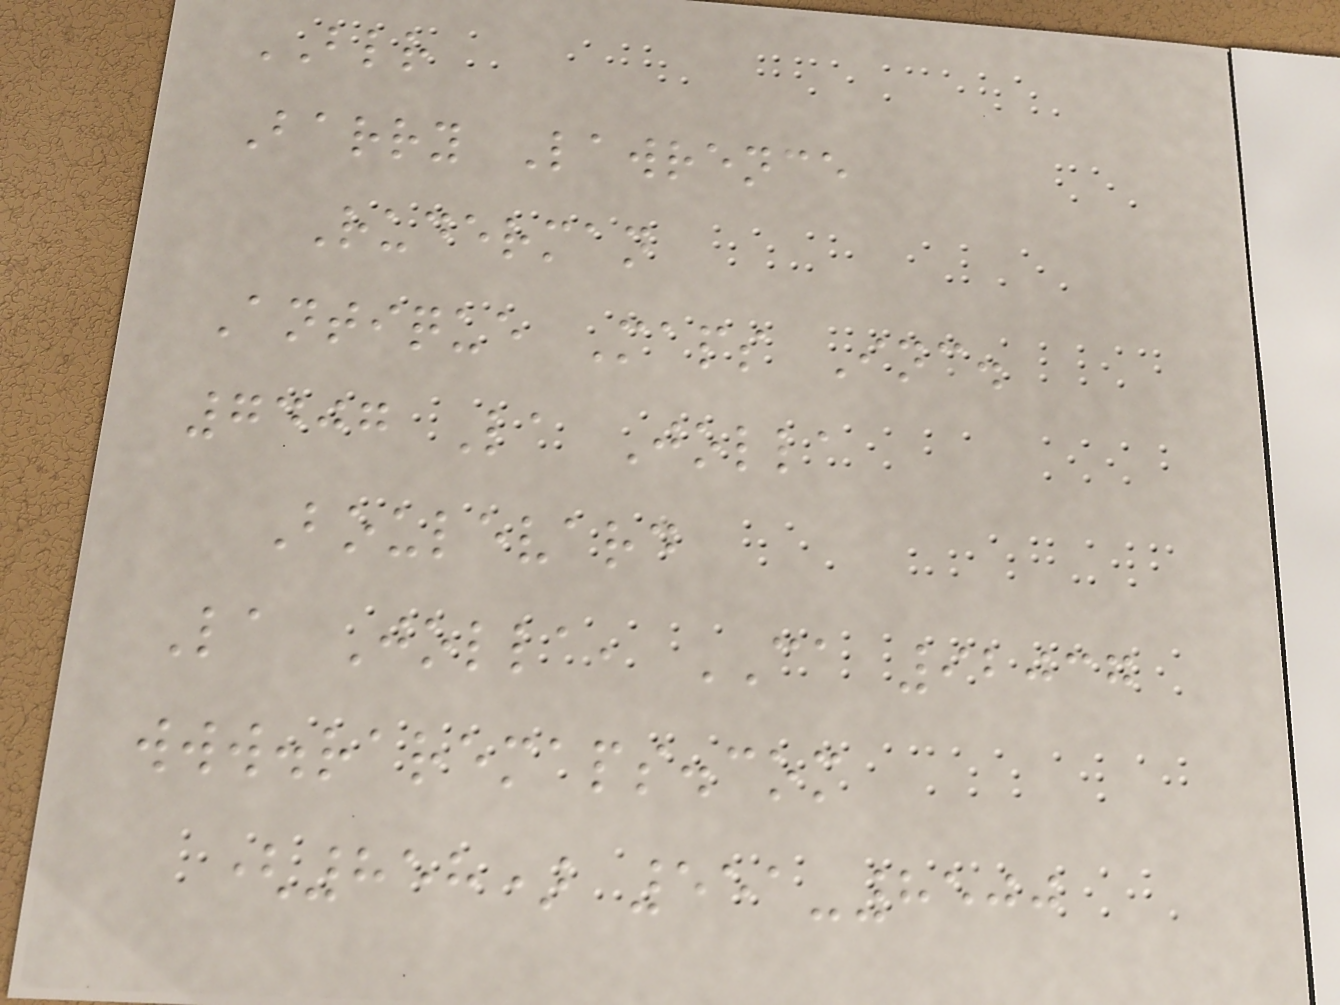BLR
Barry Lawrence
Ruderman
Antique Maps Inc.
7407 La Jolla
Boulevard
La Jolla, CA 92037
www.raremaps.com
(858) 551-8500
